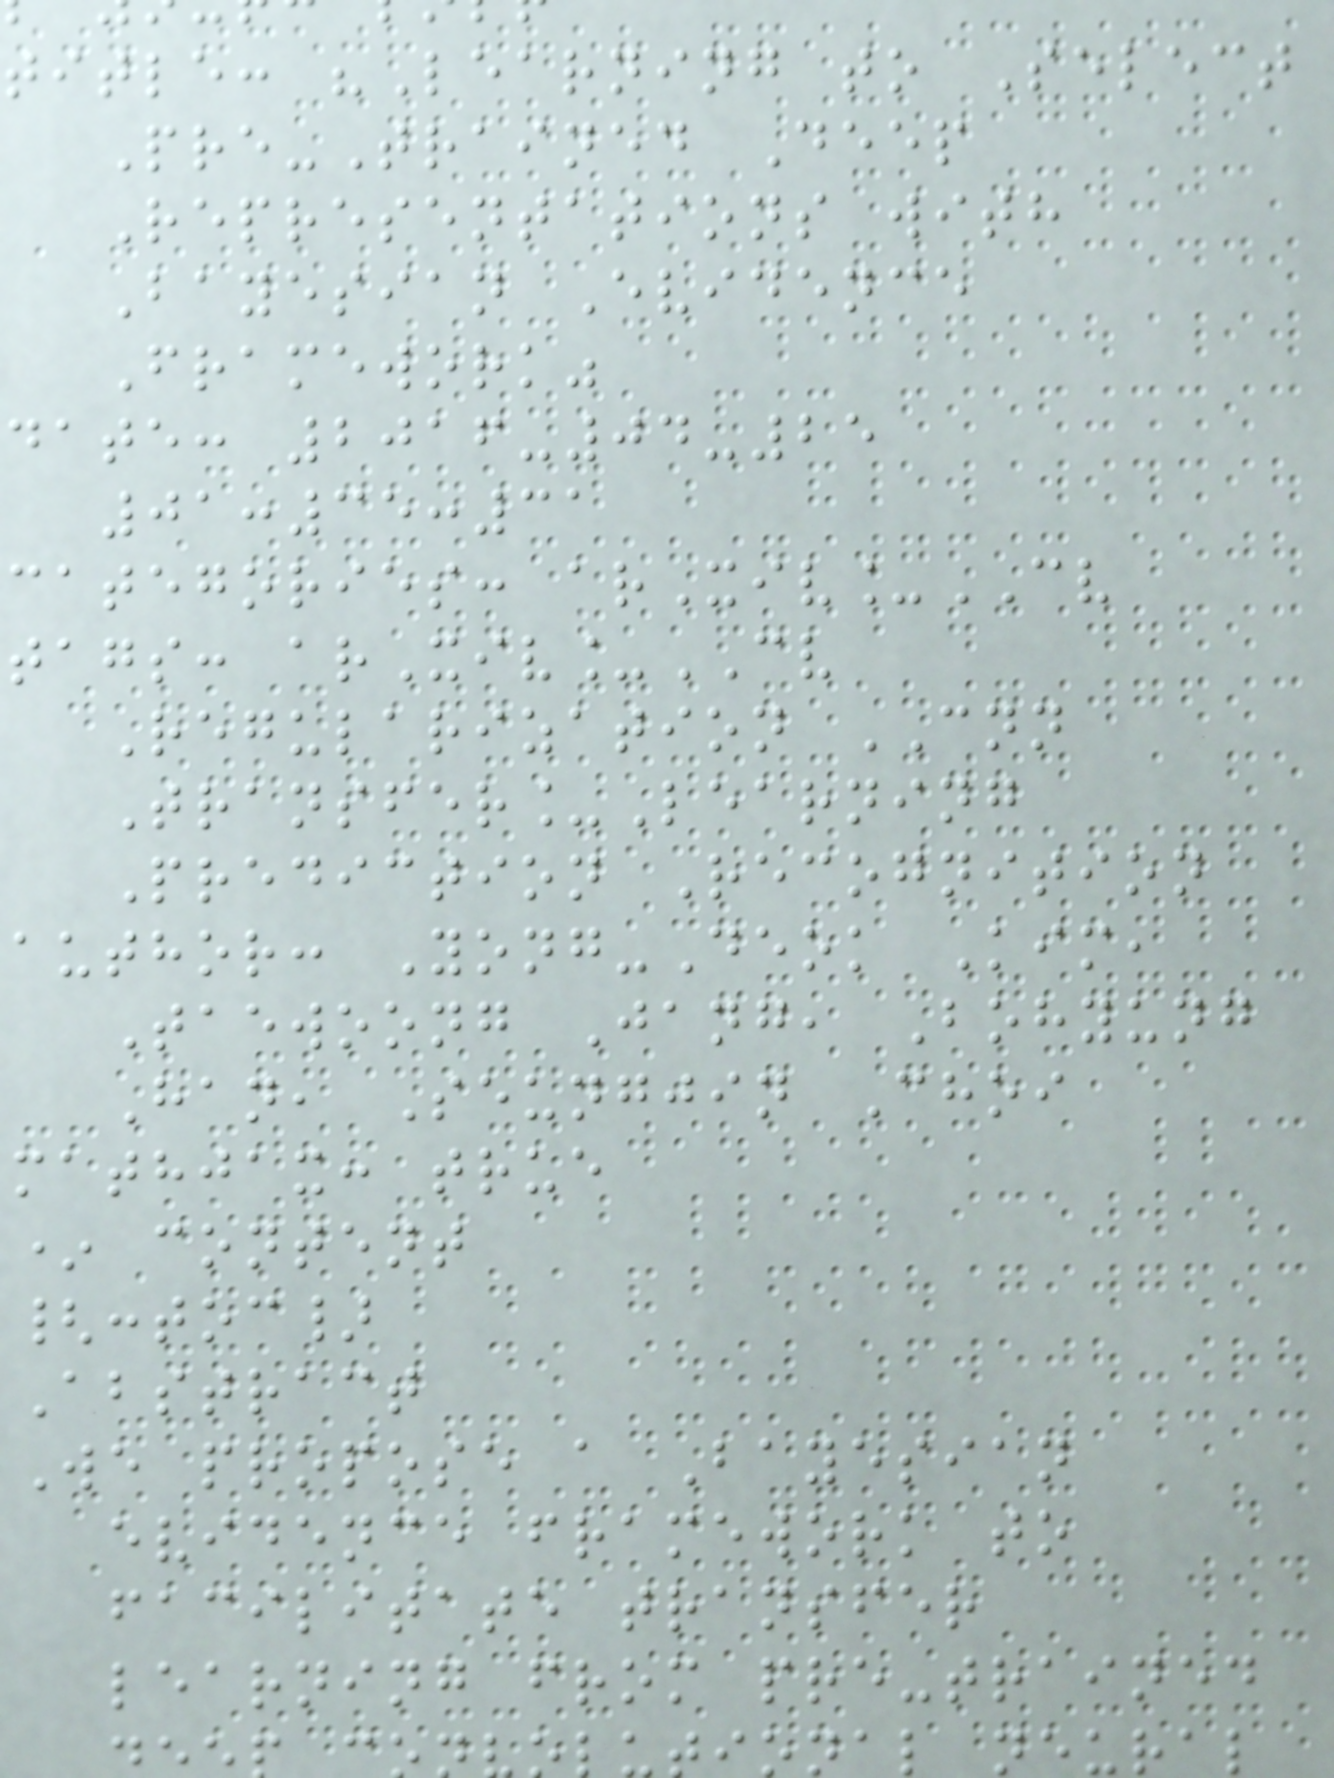title: "Learning to Select
Pre-Trained Deep
Representations with
Bayesian Evidence
Framework"
date: 2016-04-25
01:35:31
categories: arXiv_CV
tags: arXiv_CV
Regularization CNN
Transfer_Learning
Prediction Recognition
author: Yong-Deok Kim,
Taewoong Jang, Bohyung
Han, Seungjin Choi
mathjax: true
* content
{:toc}
Abstract
We propose a Bayesian
evidence framework to
facilitate transfer
learning from pre-trained
nal neural
